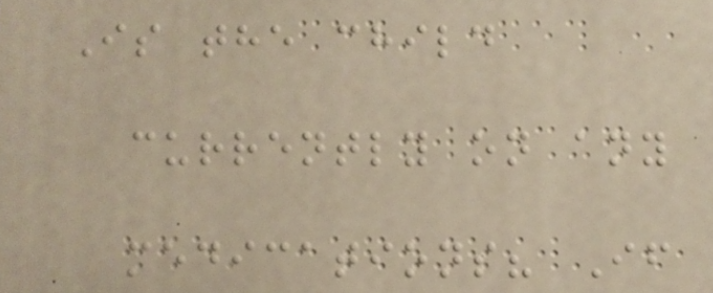Is the child
currently on any
medications? If
